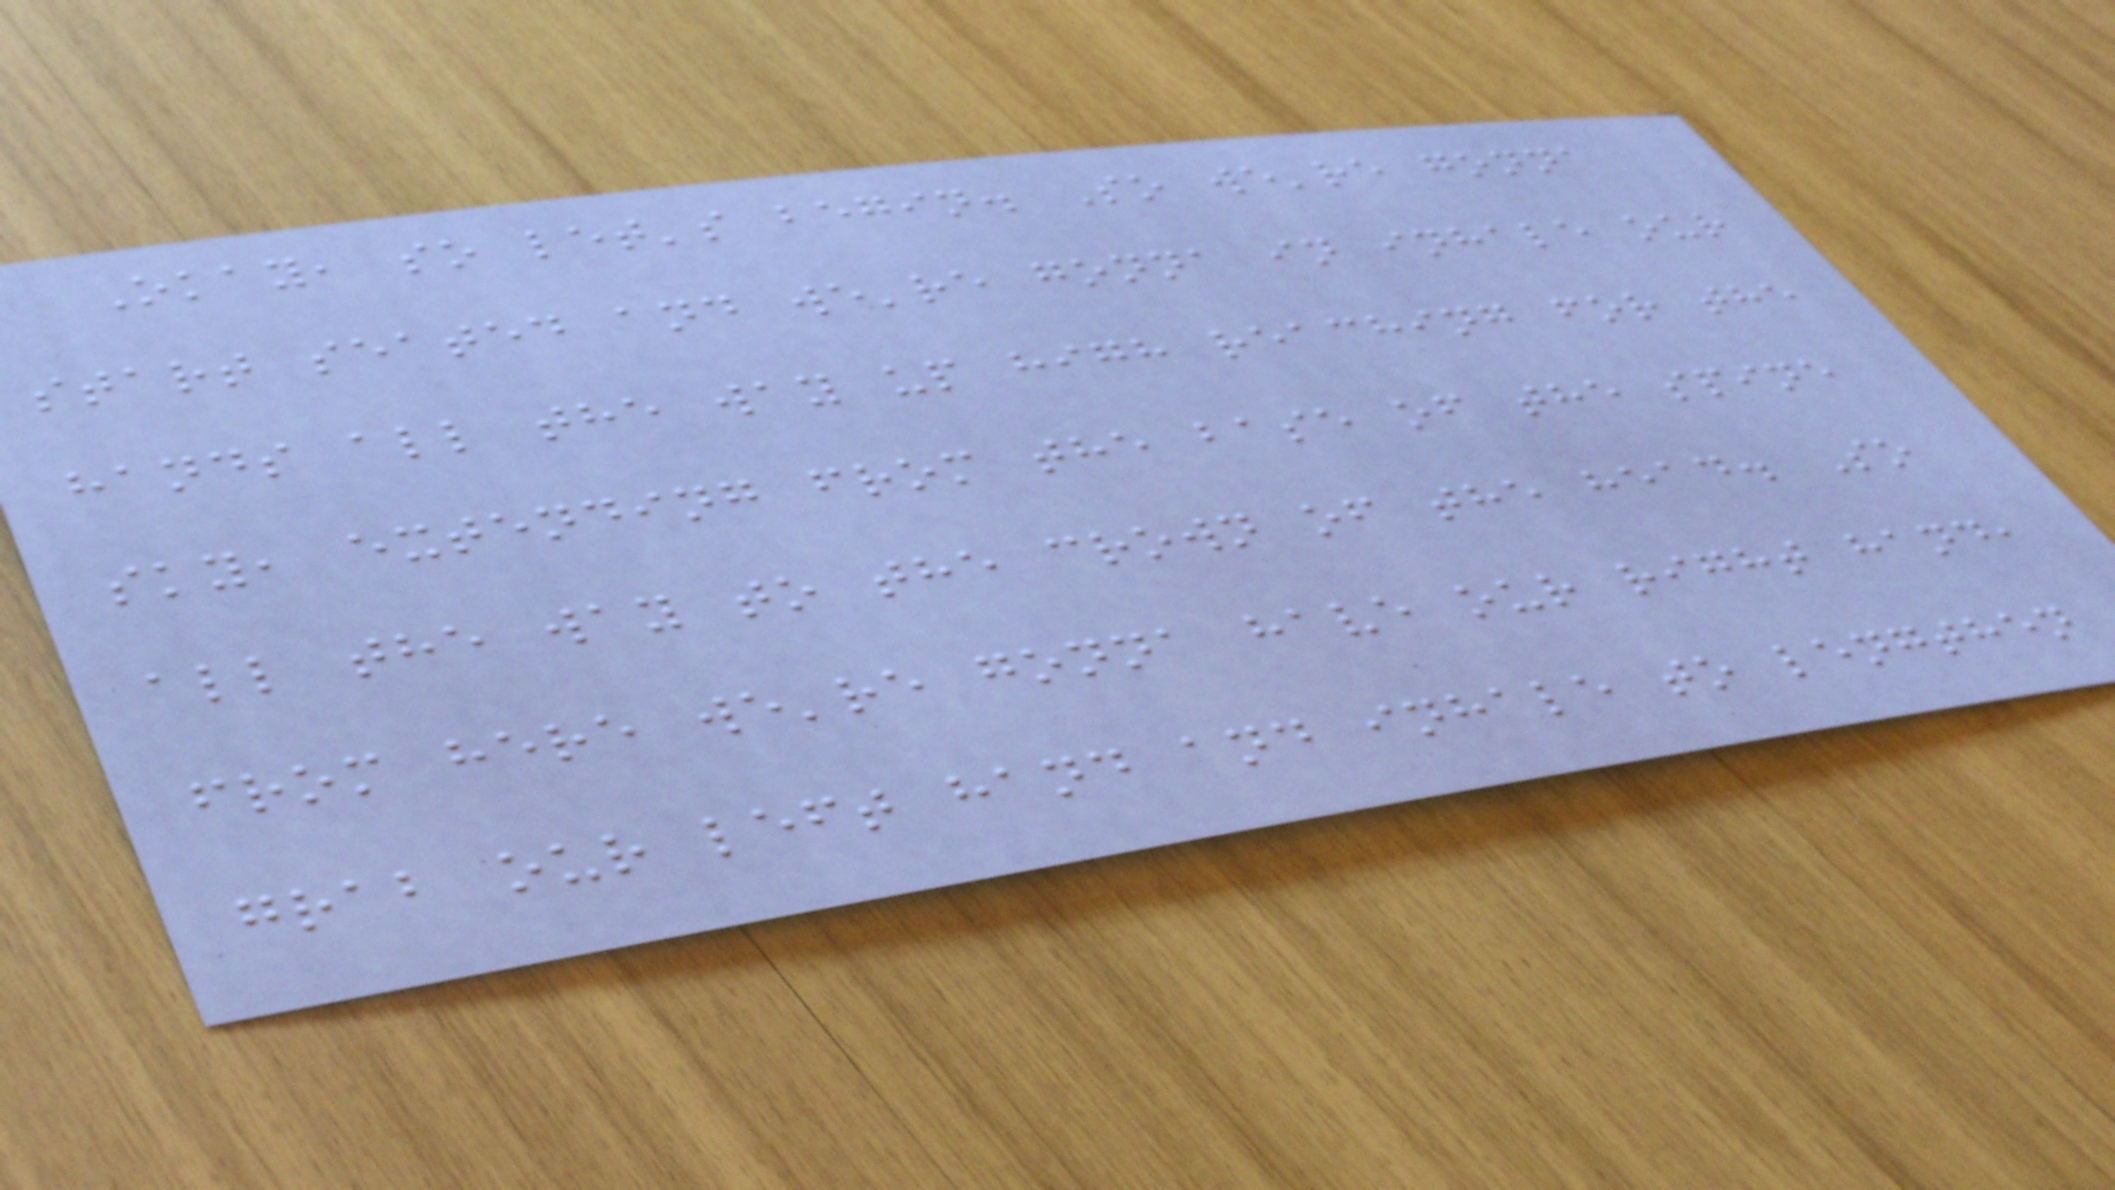Okay, so let's begin. So we're gonna
start seated and we're gonna in inhale our
hands all the way up high reaching for the
sky, extending from the base of the spine
all the way to the crown of the head. So
from here we're gonna have our right hand,
grab our left hand and inhale to lengthen
